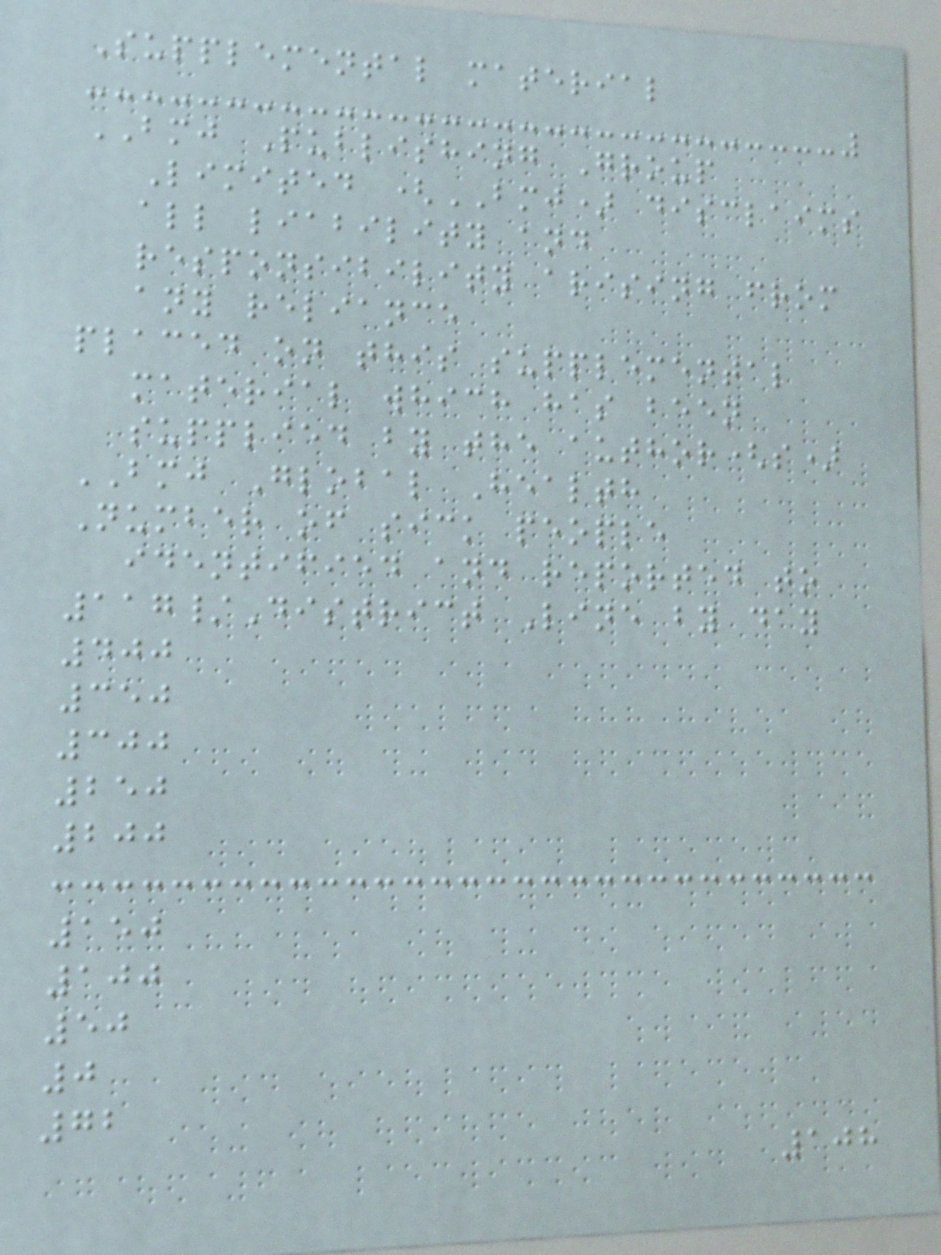Supplemental material
BMJ Publishing Group
Limited (BMJ) disclaims
all liability and
responsibility arising from
any reliance
placed on this supplemental
material which has been
supplied by the author(s)
BMJ Global Health
Number of sick people
identified and reported to
117/District Line by day
400
350
300
250
200
150
100
50
0
72
108
